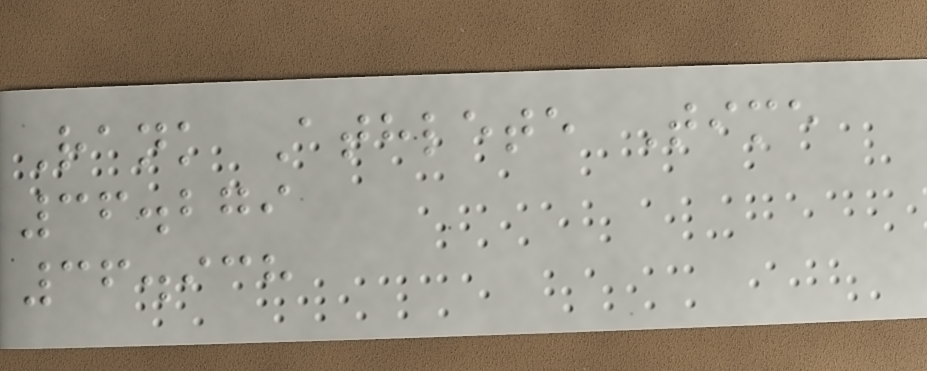Rank Athlete Time
36.279
36.938
